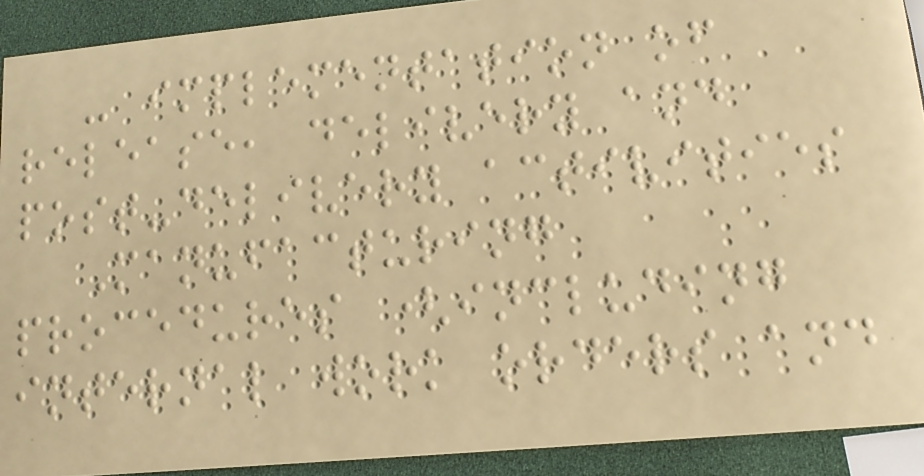- implementation of
release, delivery and
post-delivery activities
Manufacturing
procedures (including
internal work orders and
